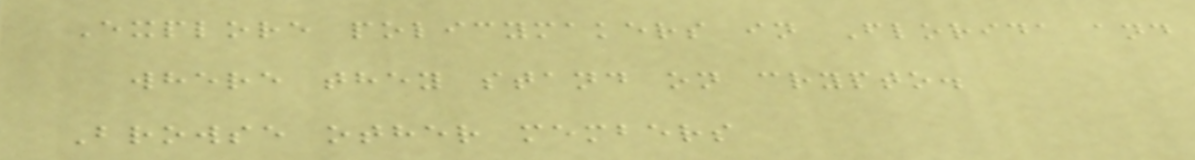Explore policymakers in Florida and
where they stand on crypto.
Browse other members
